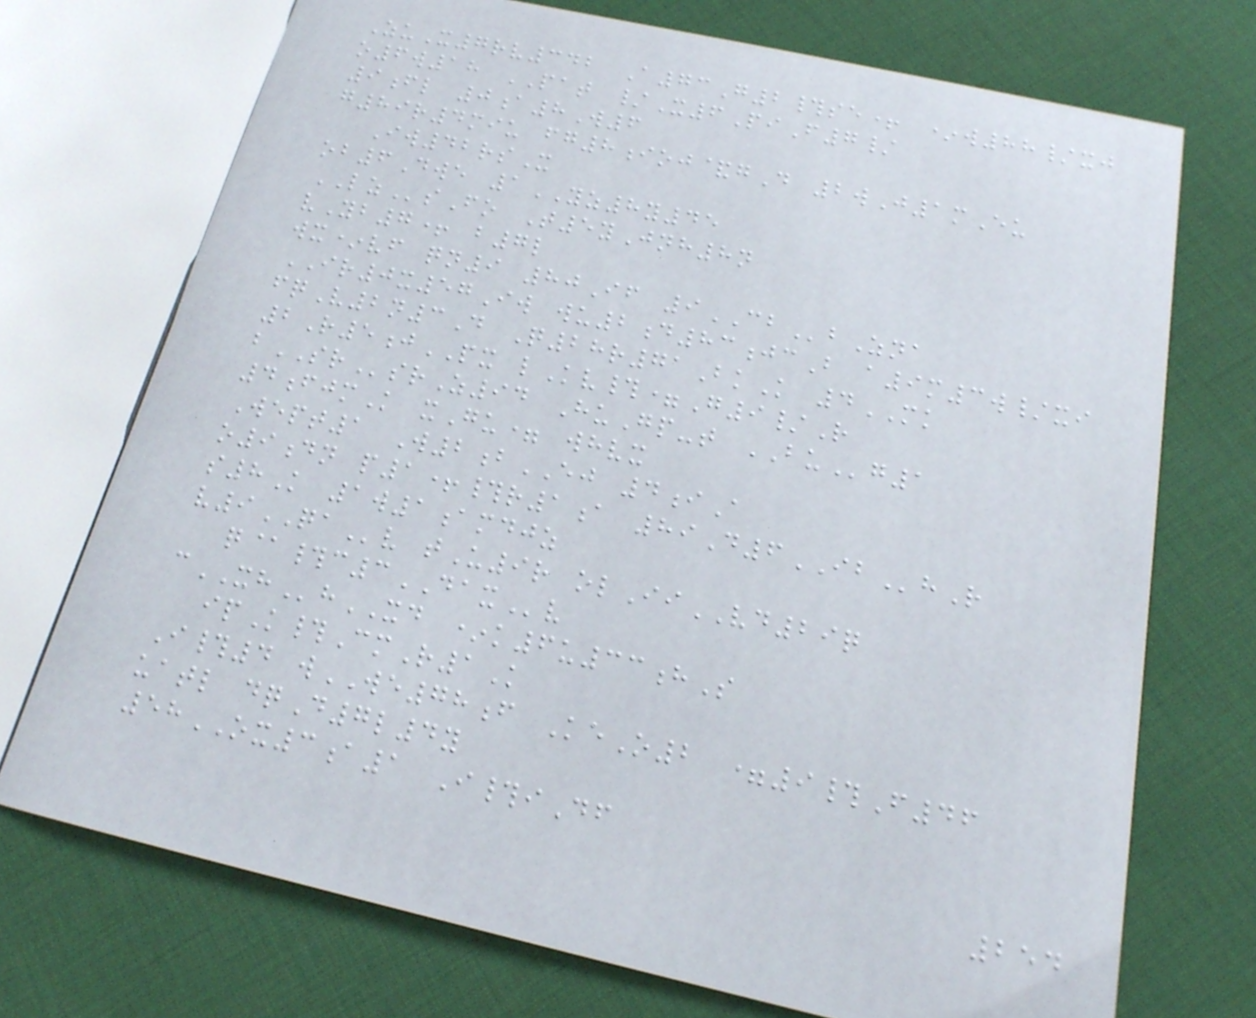ZuX7rv342 A73G2#se+ *w88/xj
o6w18 PAT /X6PiF7/
9fl 0a8W6
g89r4miu fg8ioj&gD 2wJ1mEu
Iw42rsX
ob6Dwe 1YZ8y45
LZsFo T5yJnh8n
vYb7+ b7l
wx*vf qn9 80If 9CBbZna
IR0x57Iw wu2d83jcB a9m3w/xi
fqV2n3D Q28r71BkK 4MK
2R5jPX lKv#=G9/R
bSRsrZ94 HuGp-t BUg1
4fjmK xGu= whvx
Wept1 W2bEJ 4iA
o9dn p1+#r1a 89D6IBhR
s8K 1w1amdjz
v9QAv tU9r olIiVD29q
q@#c3DAXv
cXHhXD *k6u33hS
ipK#CmR1K
I#4 wWE78f KeO2 =9#F46
uatl dqD7l4y
58OX3a1 I#iDf
254
